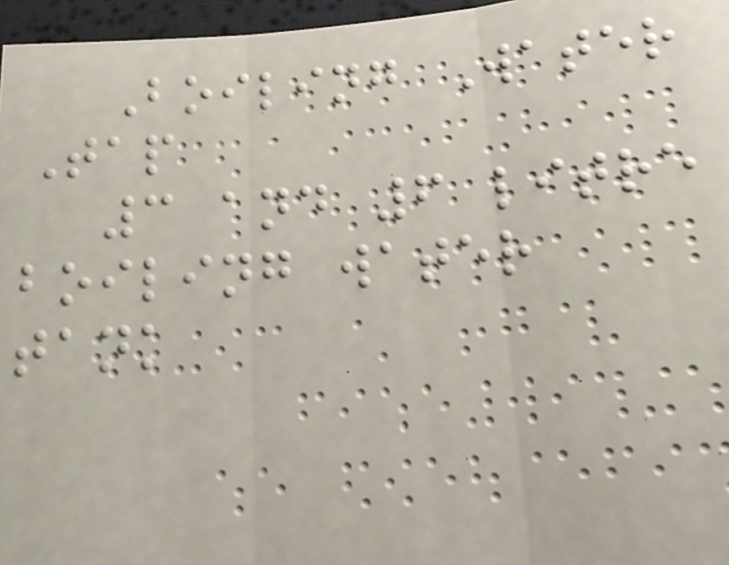Boiling Water
Tap
3 and 6 litre
boiling water
tank
